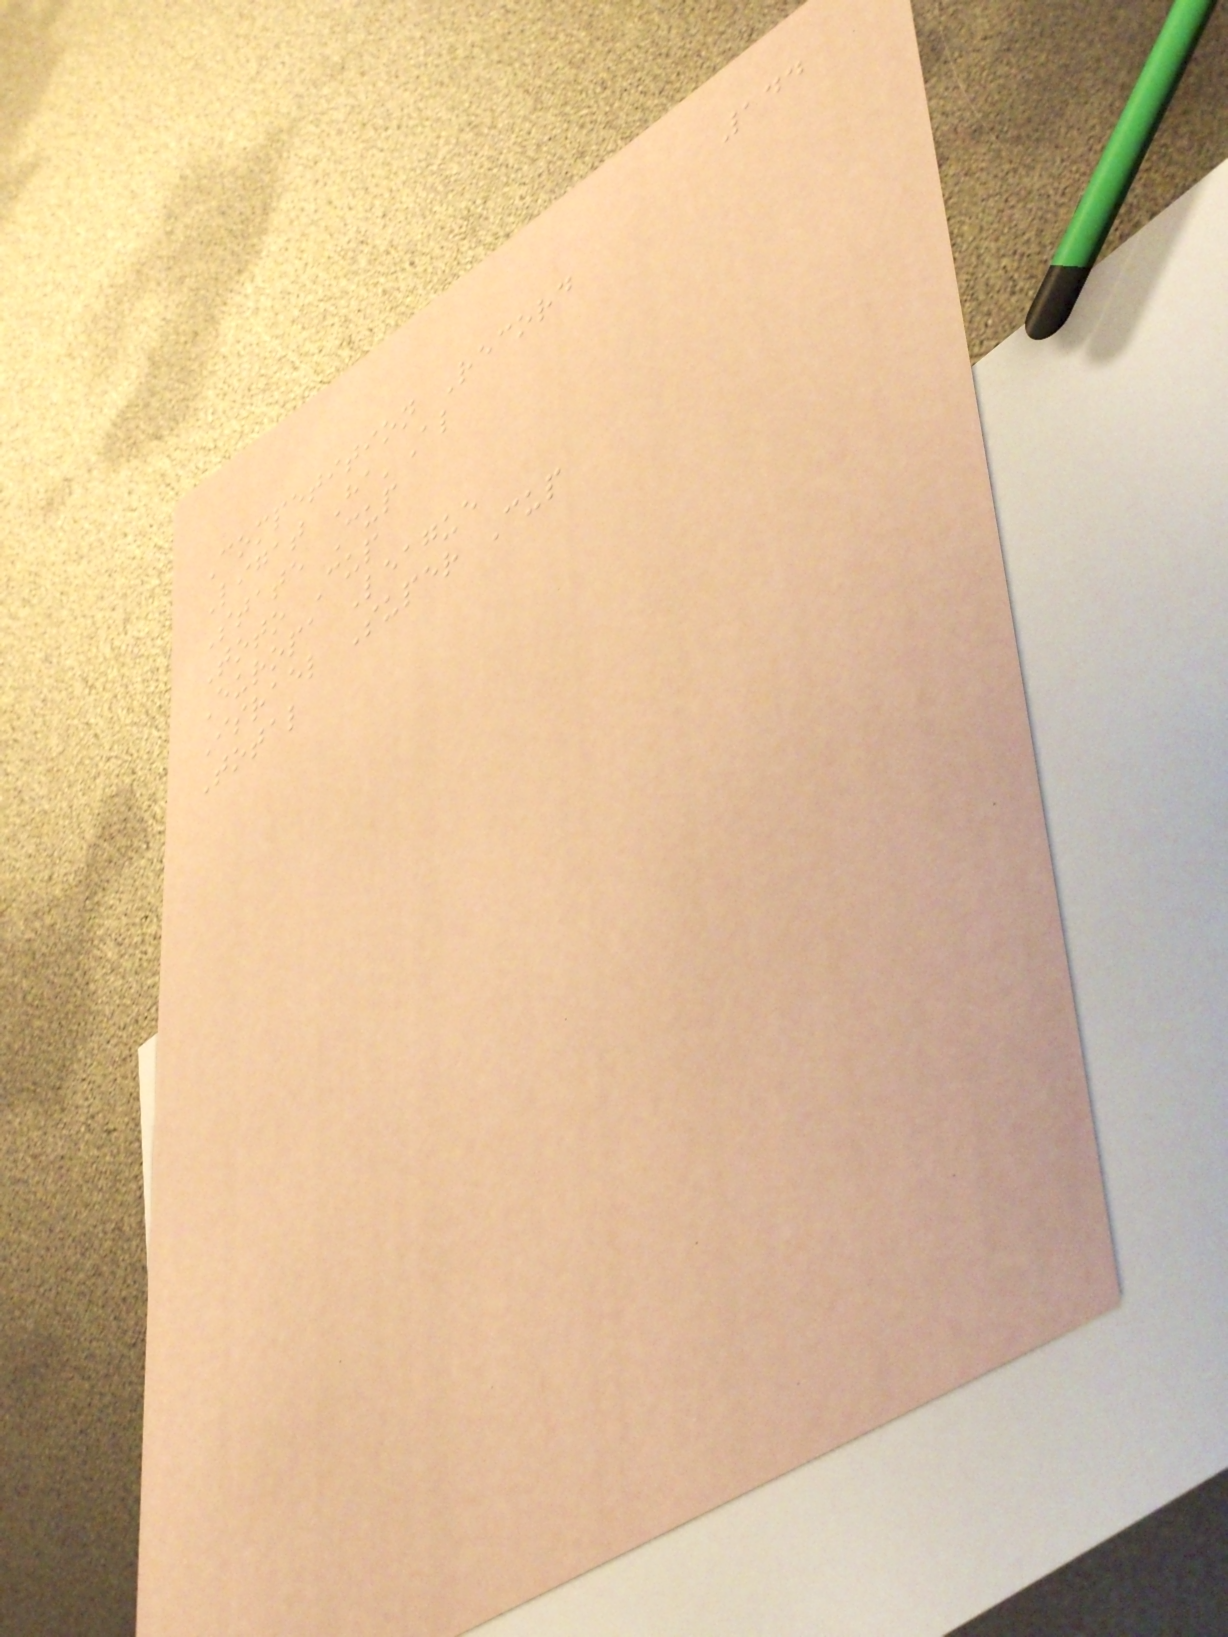144
Competition Record
Ligat Ha'Al
State Cup
Toto Cup
Europa League
Israel Super Cup
Total
